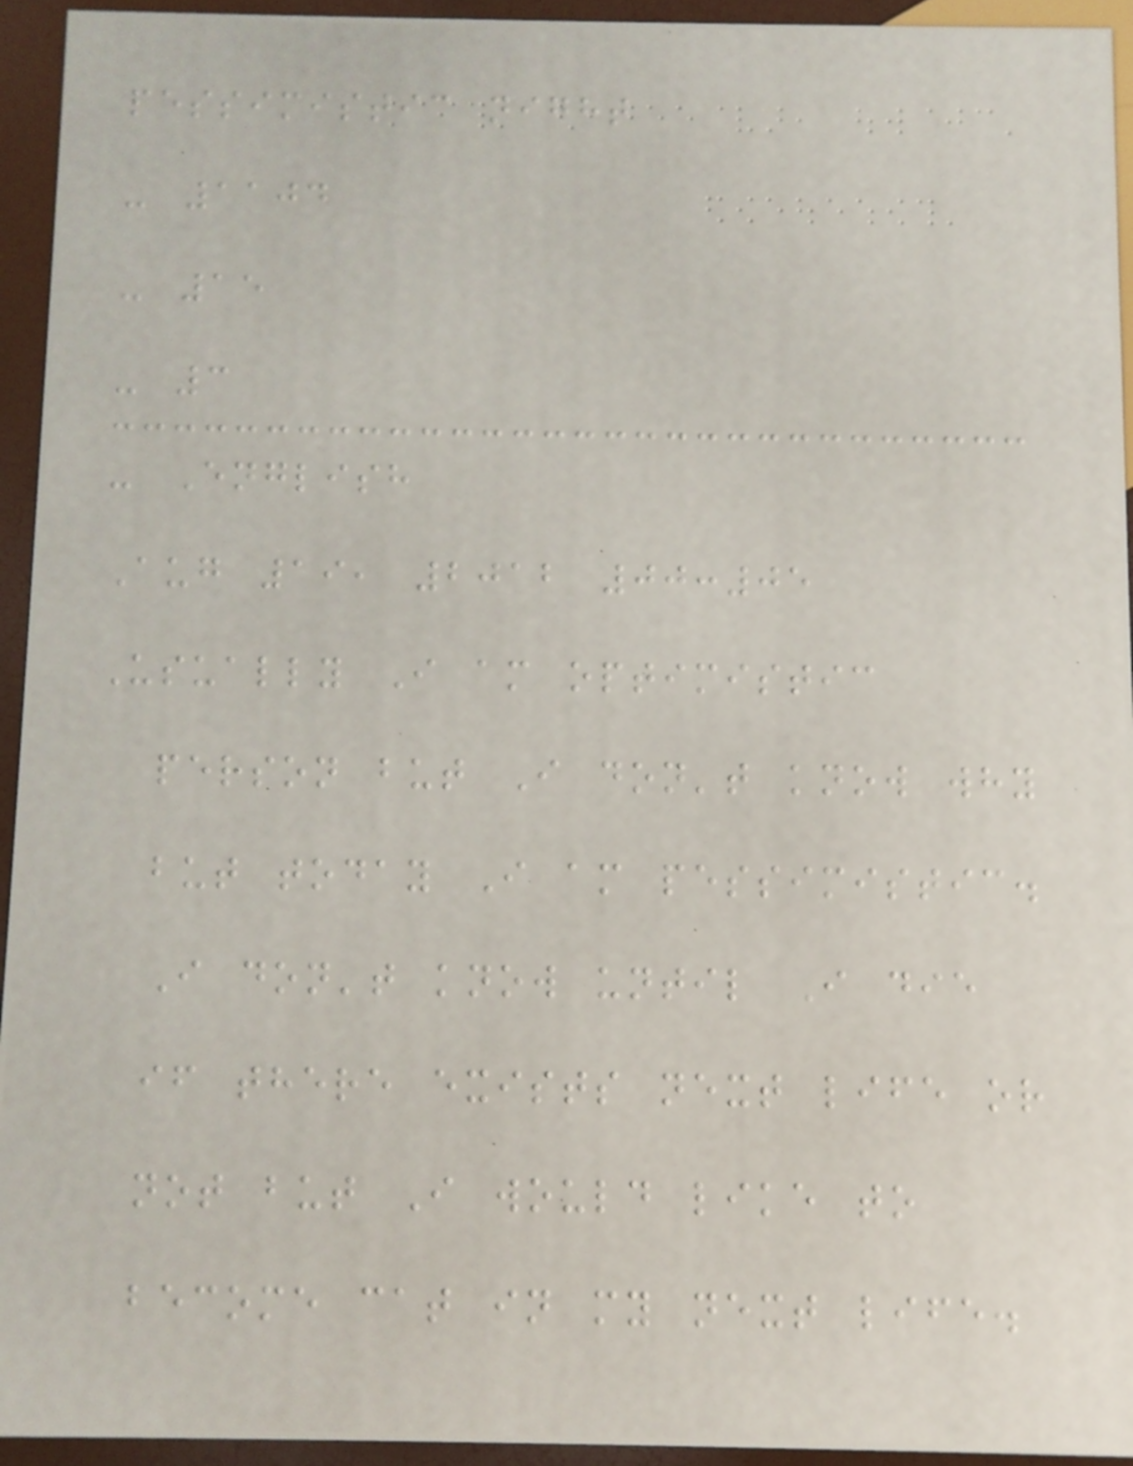pessimistic night
- 1104
- 15
- 3
- English
Aug 19, 2012 00:05
Usually I am optimistic
person but I don't know why
but today I am pessimistic.
I don't know until I die
if there exists next life or
not but I would like to
become cat in my next life.
